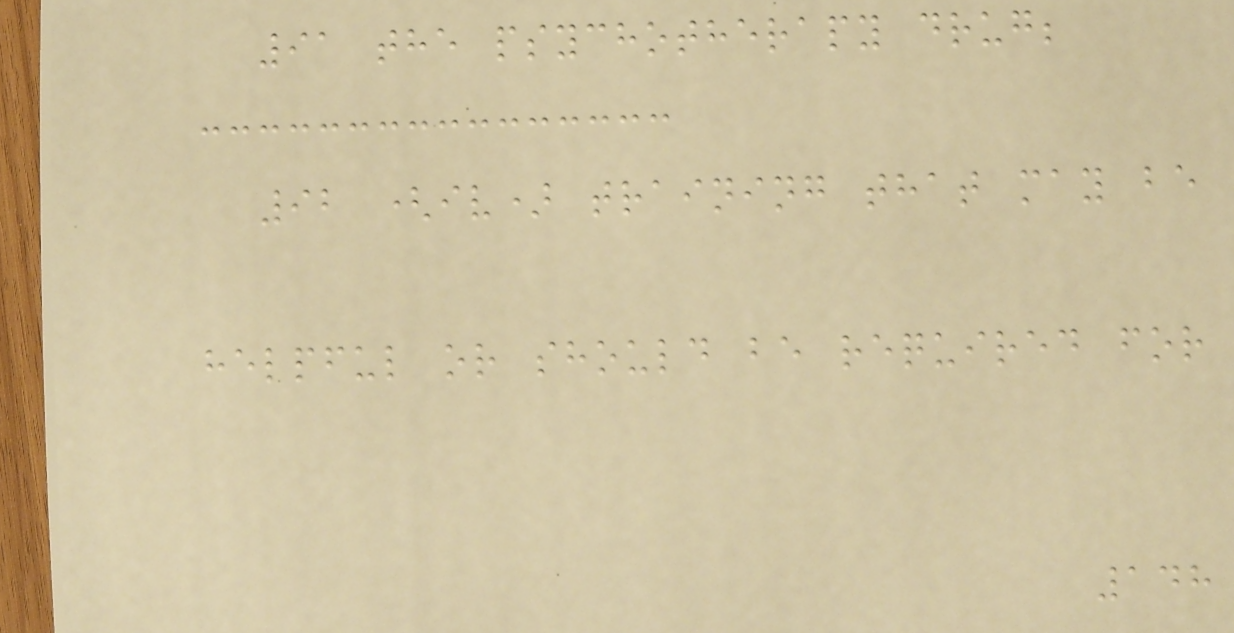91 the psychotherapy drug;
92 (iv) training that may be
helpful or should be required for
148
